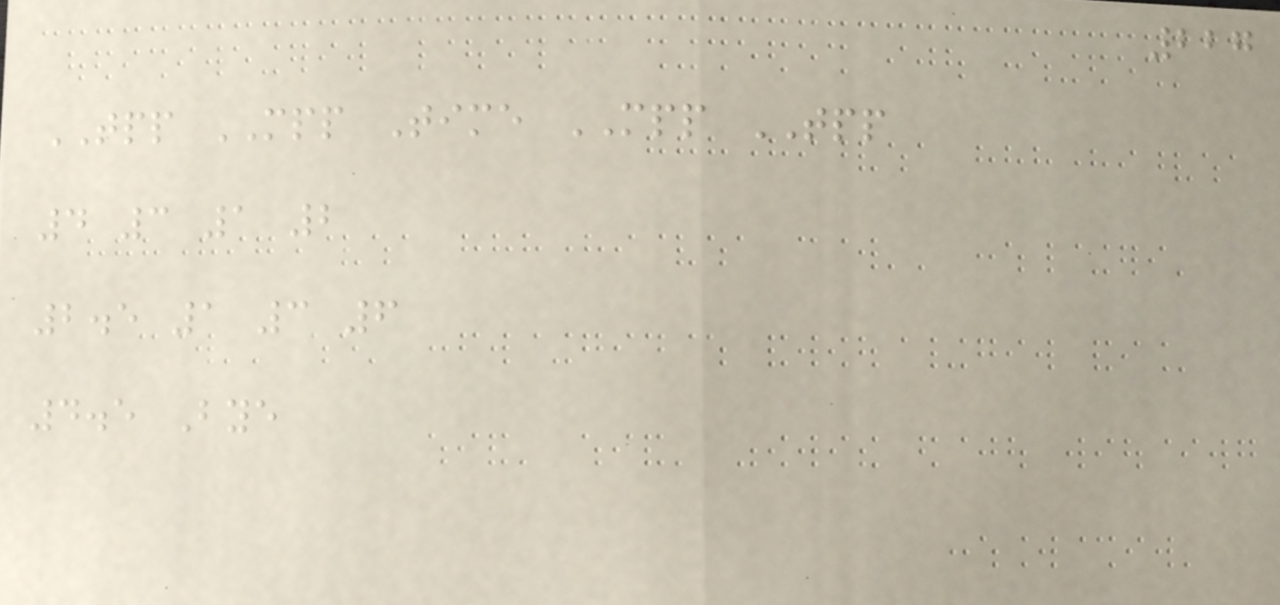227
TPP MPP Time MPP TPP
4 3 1 2
2.5 1 3 6
4.5 Bye
